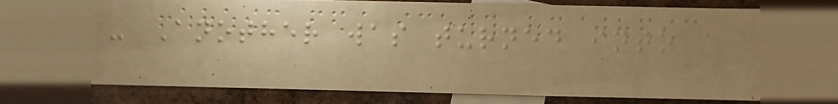- Another was turned into a
